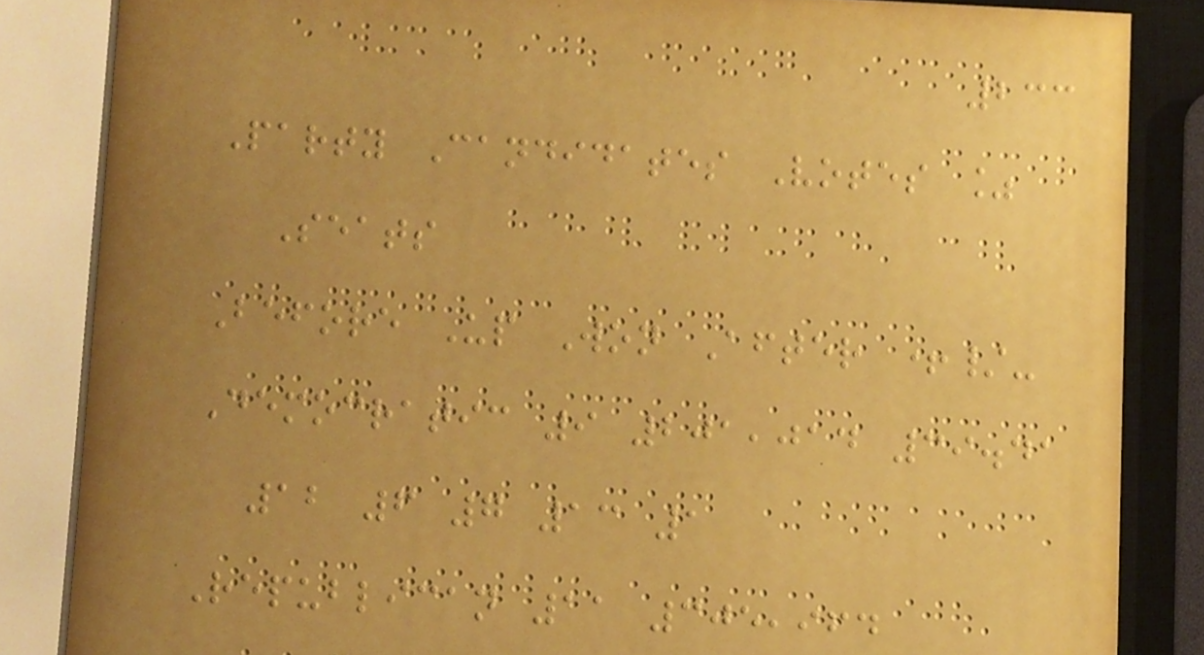233
Party Candidates Votes %
Seats
Before Up Won After +/-
Democratic 9 201,014 39.41
12 6 7 13 1
Republican 11 305,964
